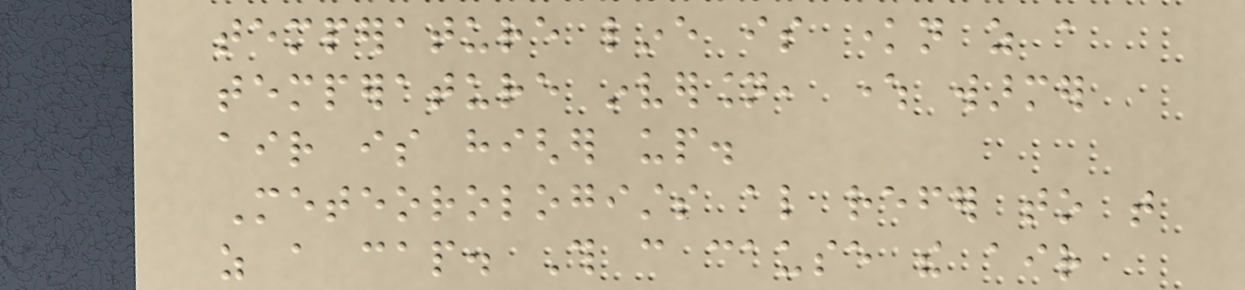temperature line is known as a
temperature inversion, where warmer
air is higher up.
Meteorologists also refer to that
as a cap. This can cause the air
